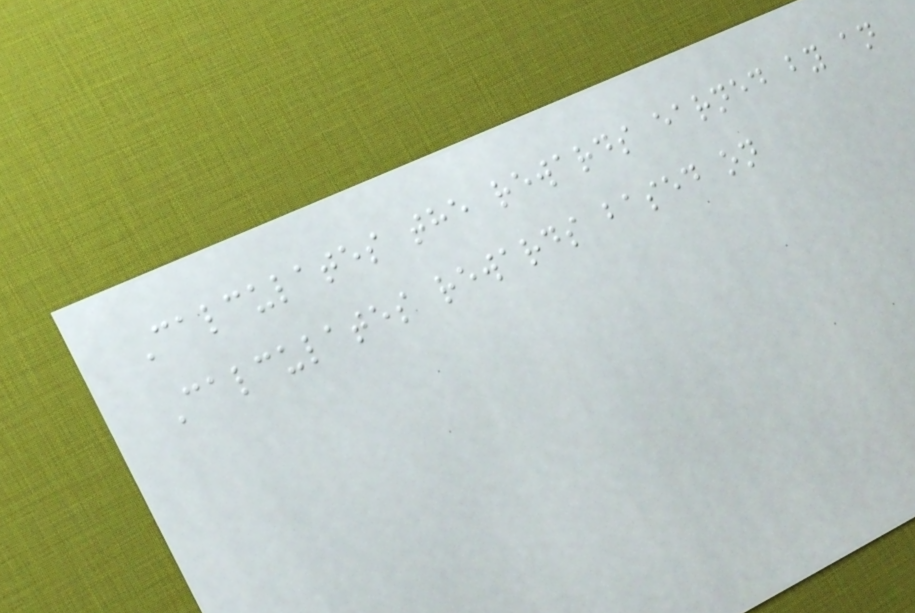Calculates the rewards earned by an
Calculates rewards based on
